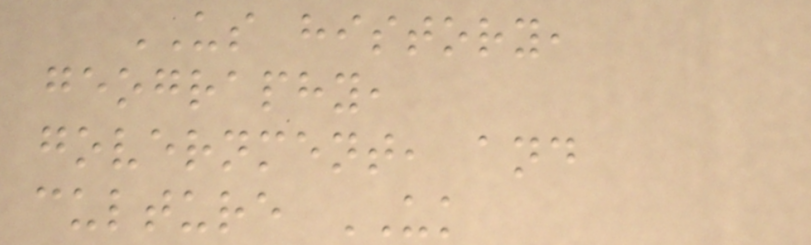US history,
geography,
government, and
culture UK
